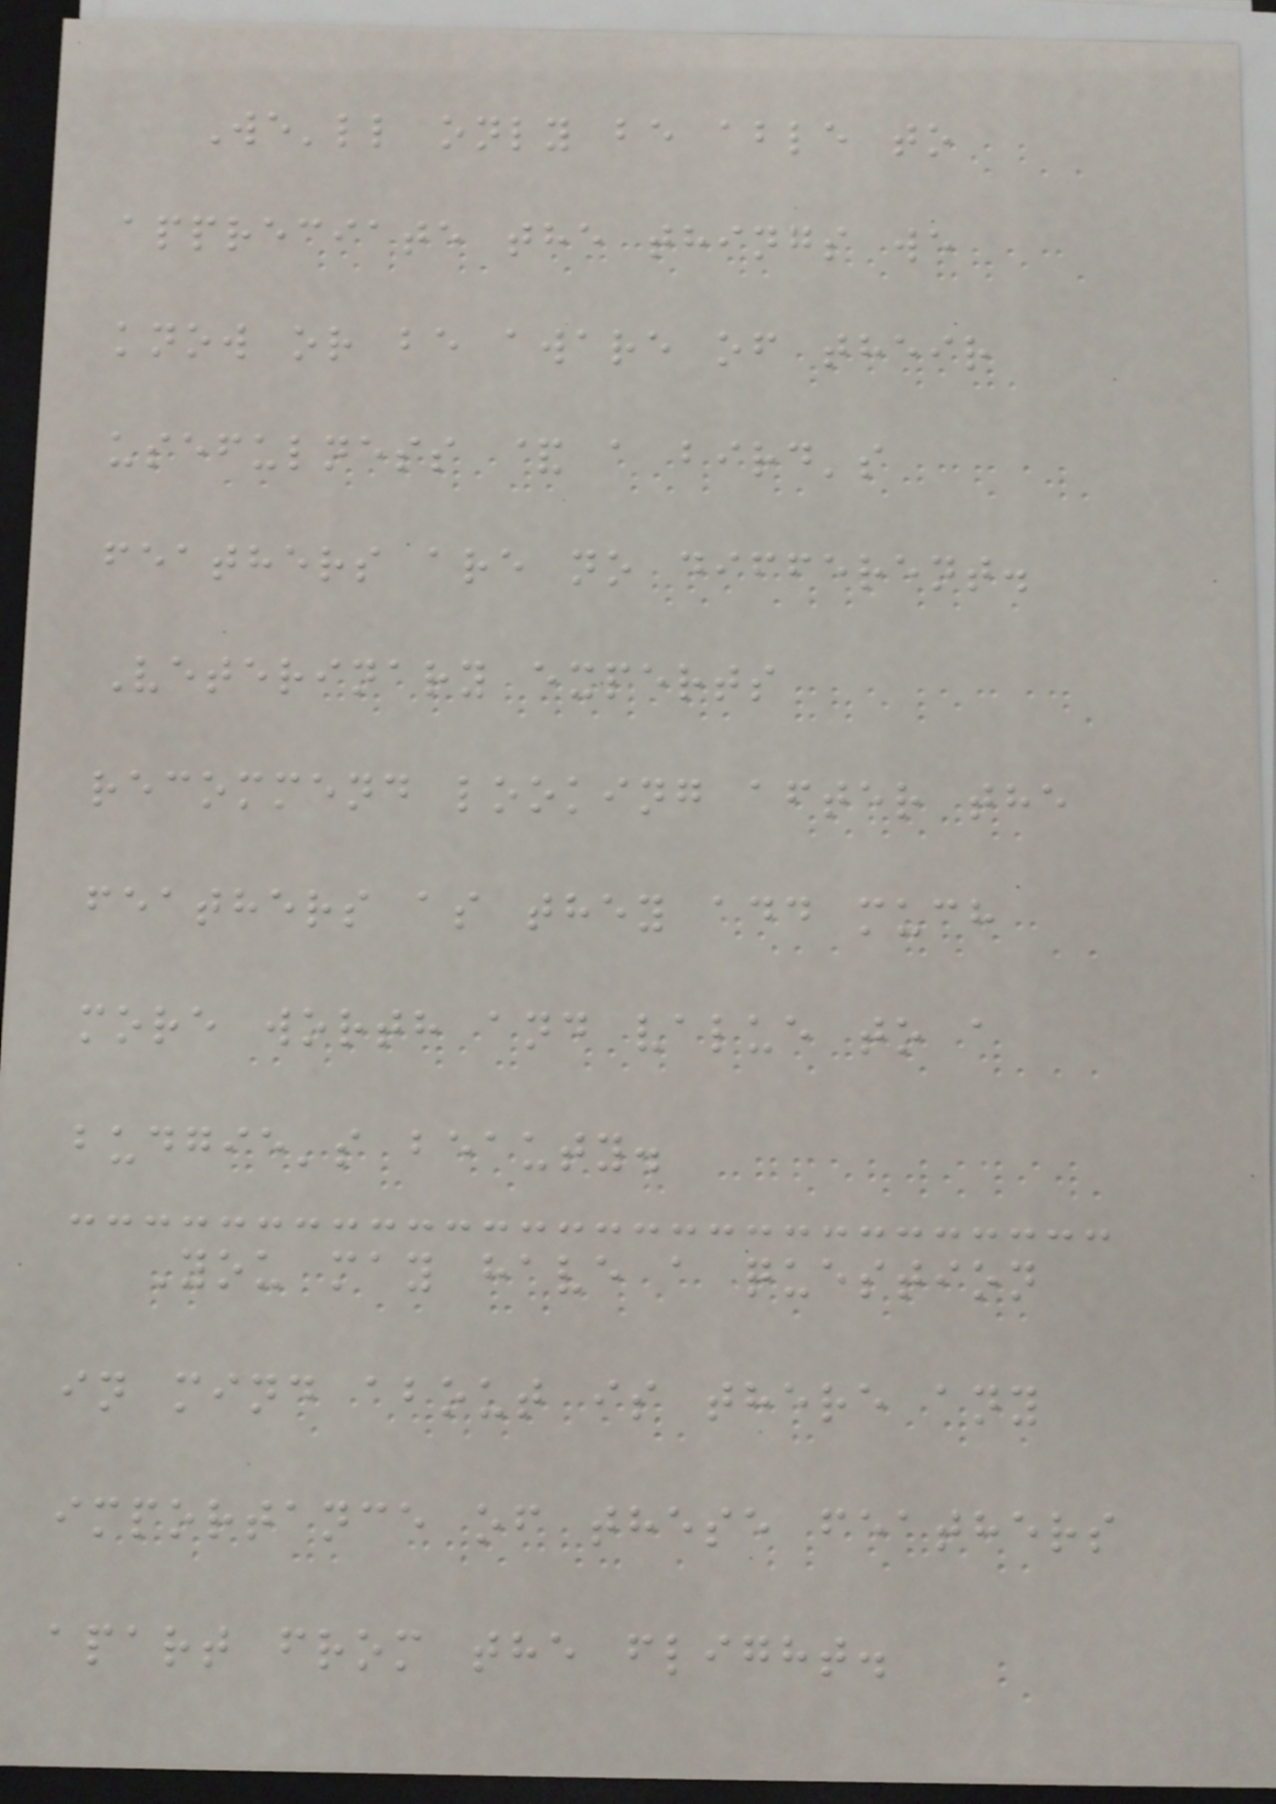We'll only be able to
appreciate the things we
know or be aware of their
usefulness & a bird's
feathers are no different.
Veterinary experts
recommend looking after the
feathers as they add much
more worth and value to a
budgie's beauty.
You may have a question
in mind about is there any
importance of these feathers
apart from the flight.
